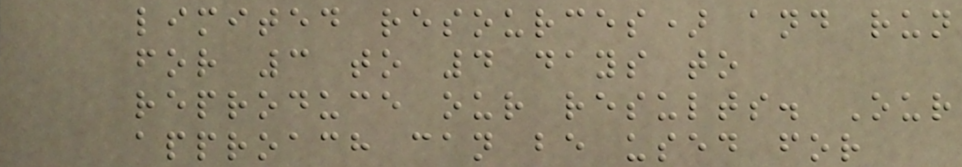limited resources) and run
for 3 to 4 days to
reproduce our results. Our
approach can be used for
